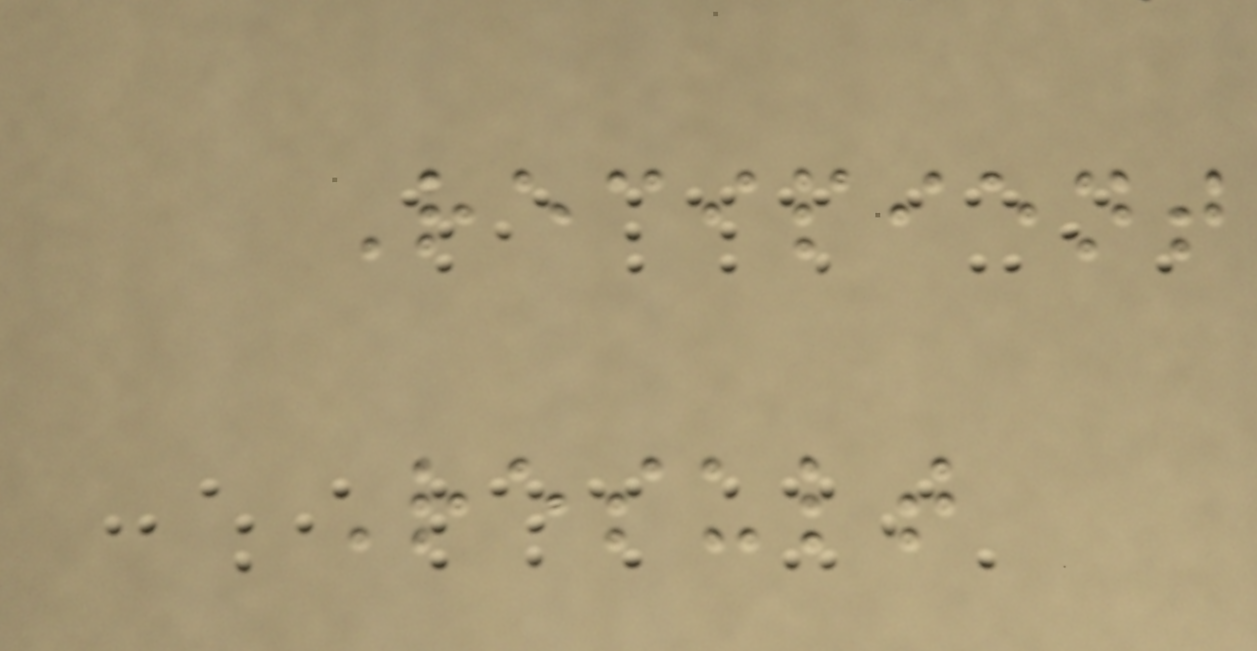Recipient
Result
